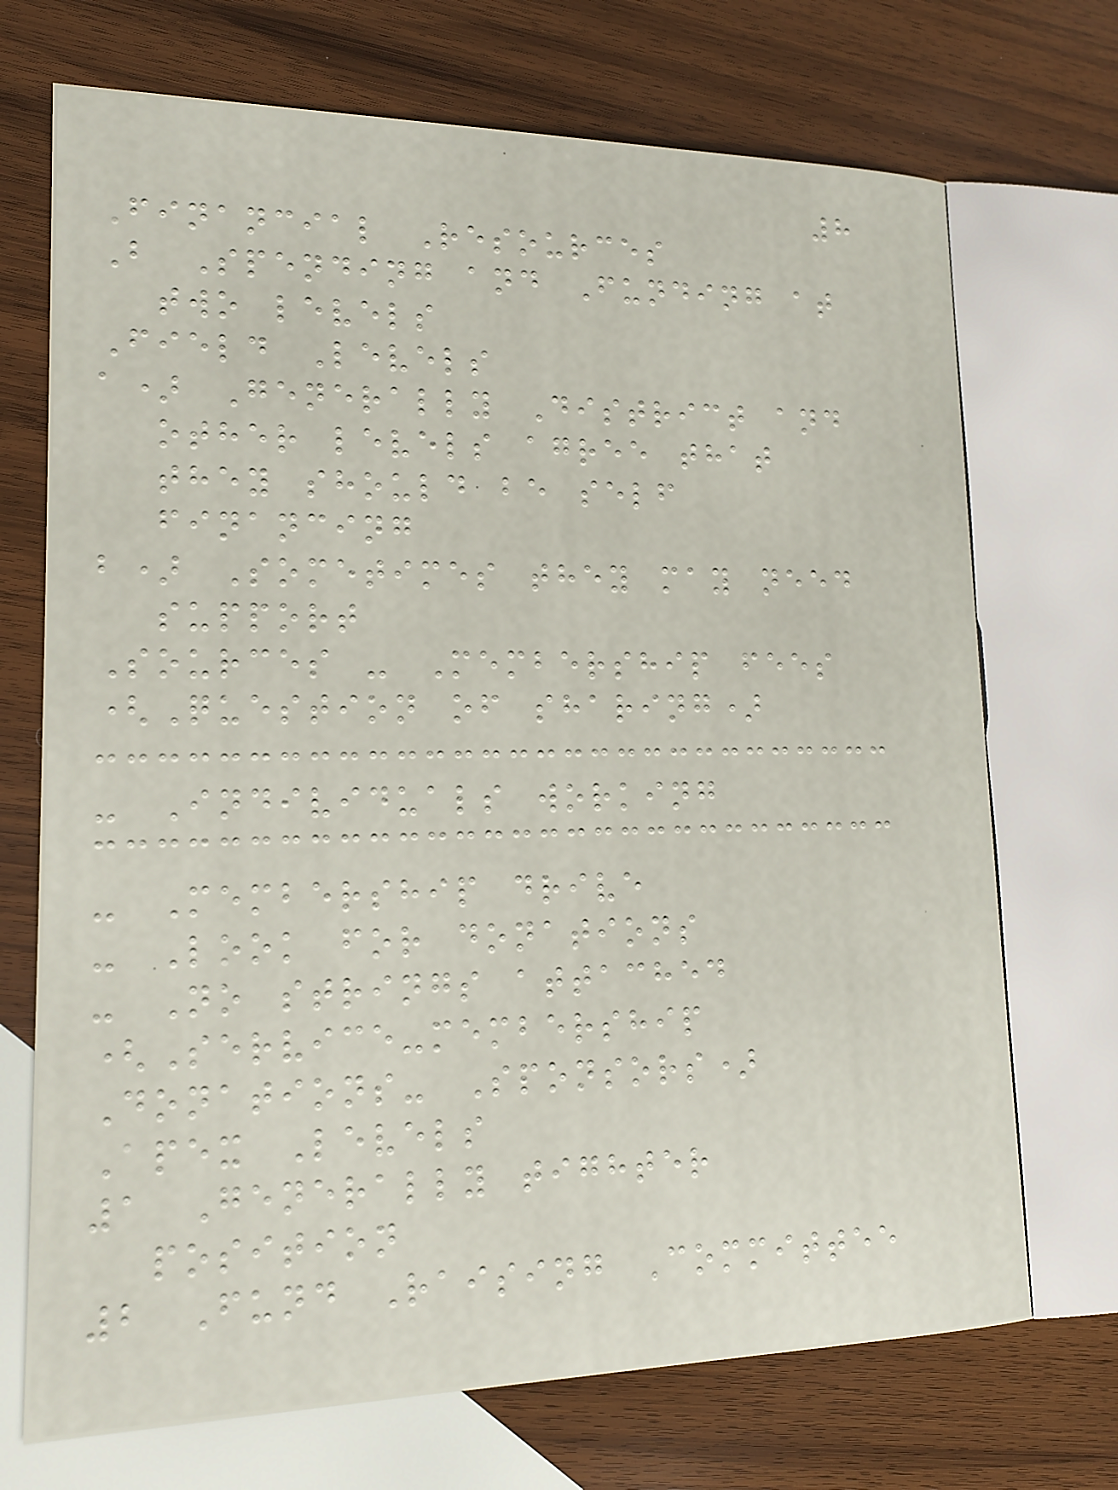8
Financial Resources
B Spending and Funding at
two levels
Field Levels
a) Generally District and
other levels agree that
they should be self
financing
b) Sometimes they may need
support
Sources - Membership fees
(Question of sharing)
- Individuals working
- Membership drive
- Look for donations
- No strings attached
(Service-membership
Donations- Sponsors)
Apex Levels
1 Generally tighter
position
2 Fund Raising Committee
